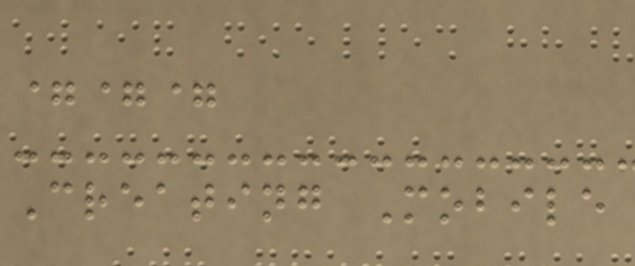===
Creating Mobile
